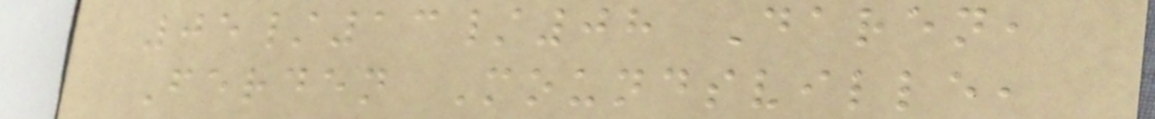05/13/08 Daren,
Ferden Moundsville,
